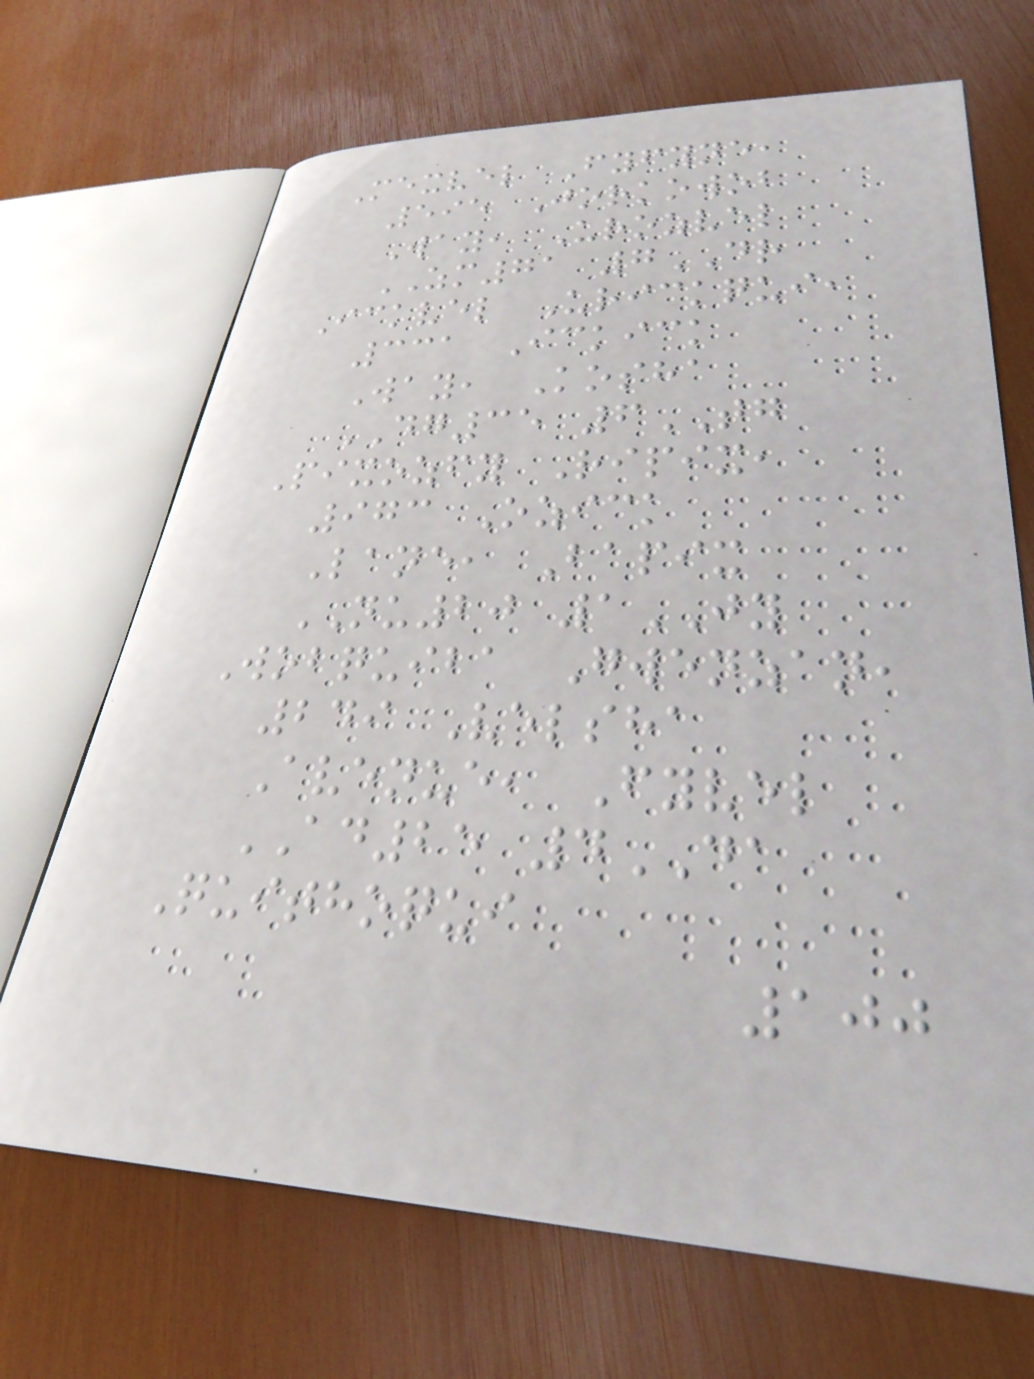Mexvel Fyfyne,
595 Jorkowob
Way, Urozvel
ZM71 7DR
Ickvel Urickqui,
331 Ickick
Way, Kosha
DG35 6TG
Pixozfy Ripix,
973 Ozick
Lane, Bapix
NU20 1JY
Wobquiba Gwenzan,
249 Velsha
Avenue, Fyvel
AD25 4DA
Quithoqui
100
